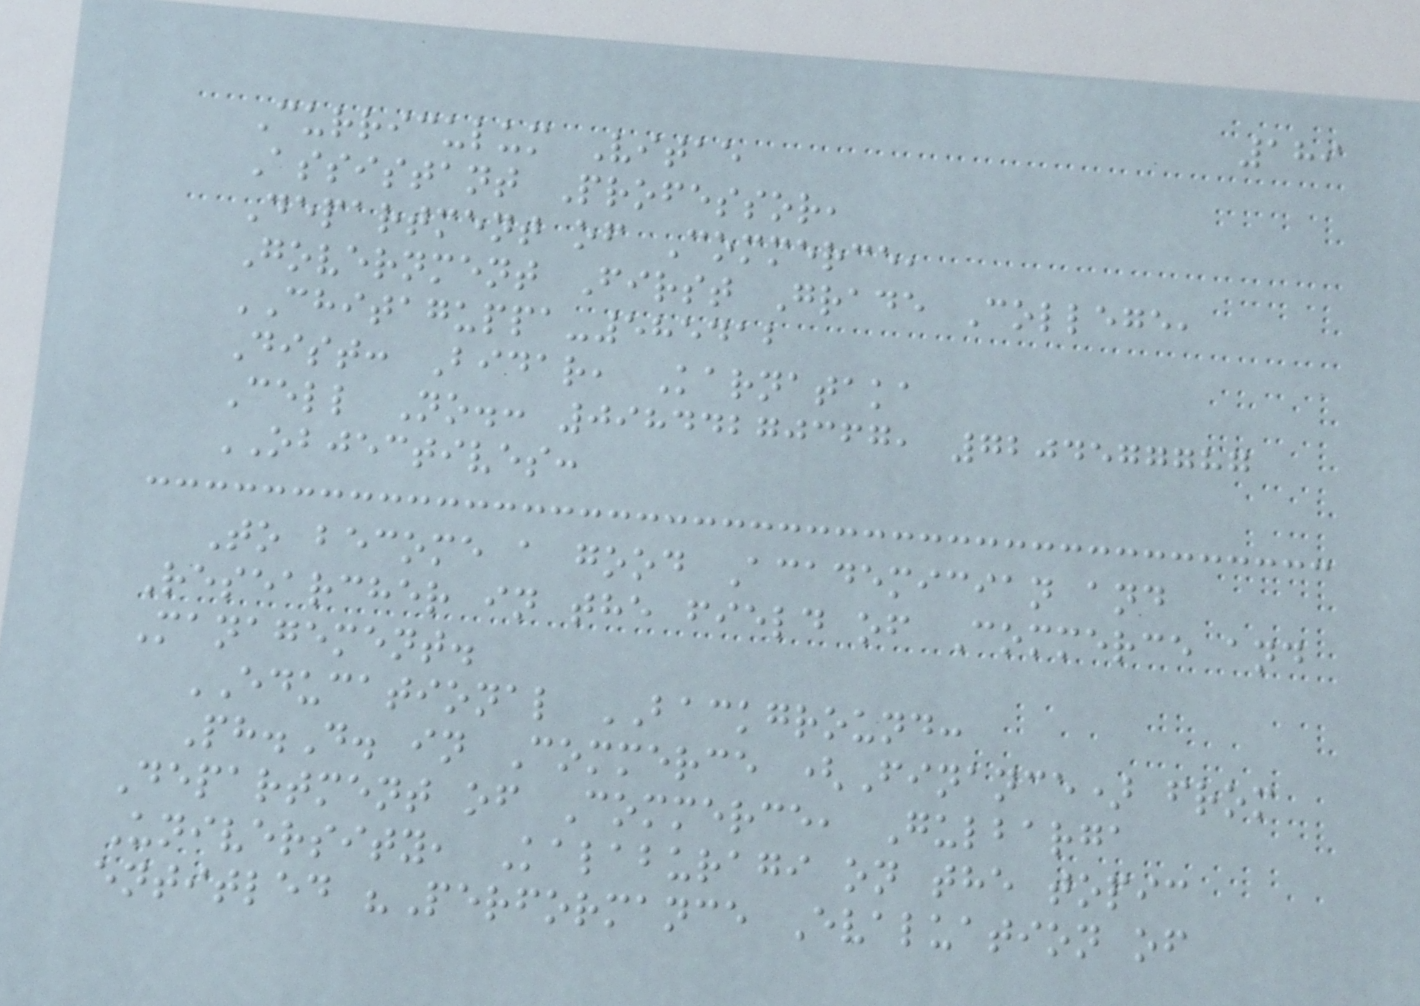189
Curriculum Vitae
Assistant Professor,
Department of Commerce,
Government First Grade College,
CHITAGUPPA-585412
Dist: Bidar, Karnataka
Cell No.: 09844270367, 7204577787
OBJECTIVES:
To become a good Academician and
Researcher in the field of Commerce and
Management.
EDUCATIONAL BACKGROUND:
Ph.D. in Commerce (Finance) from
Department of Commerce, Gulbarga
University, Kalaburagi on the topic
entitled "Performance Evaluation of
